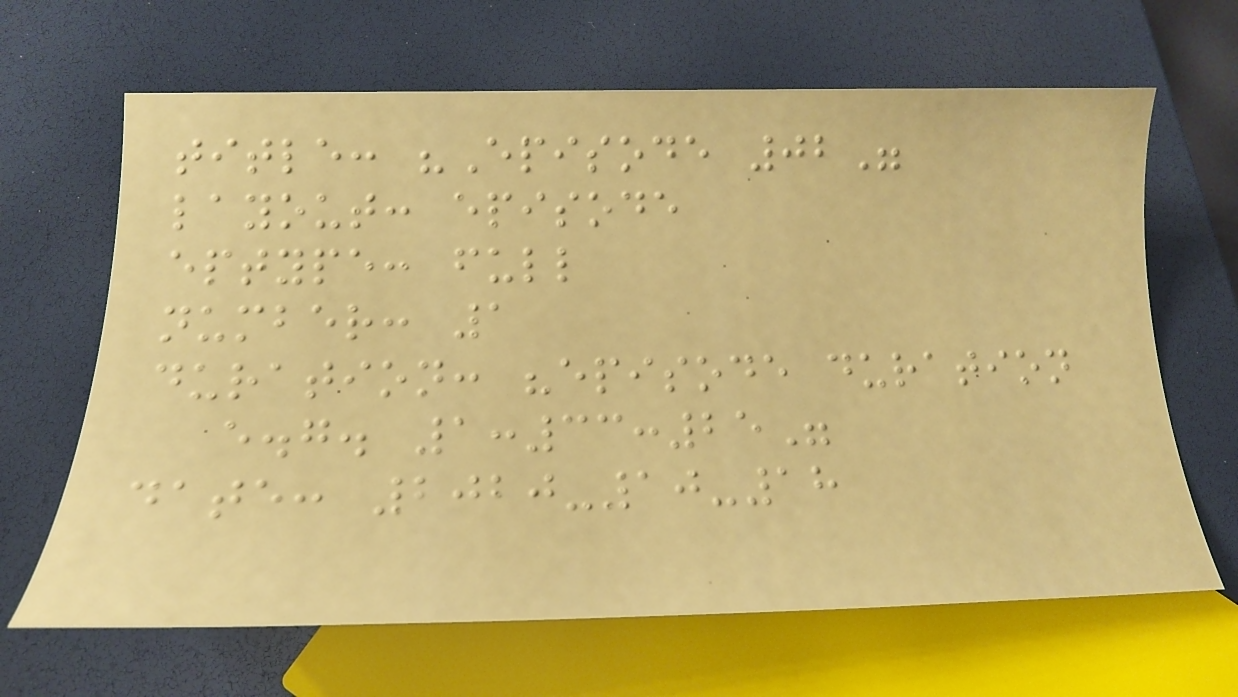title: "Episode 02"
layout: episode
eptype: full
number: 1
duration: "episode duration
e.g. 1:33:25"
date: 2020-10-18
